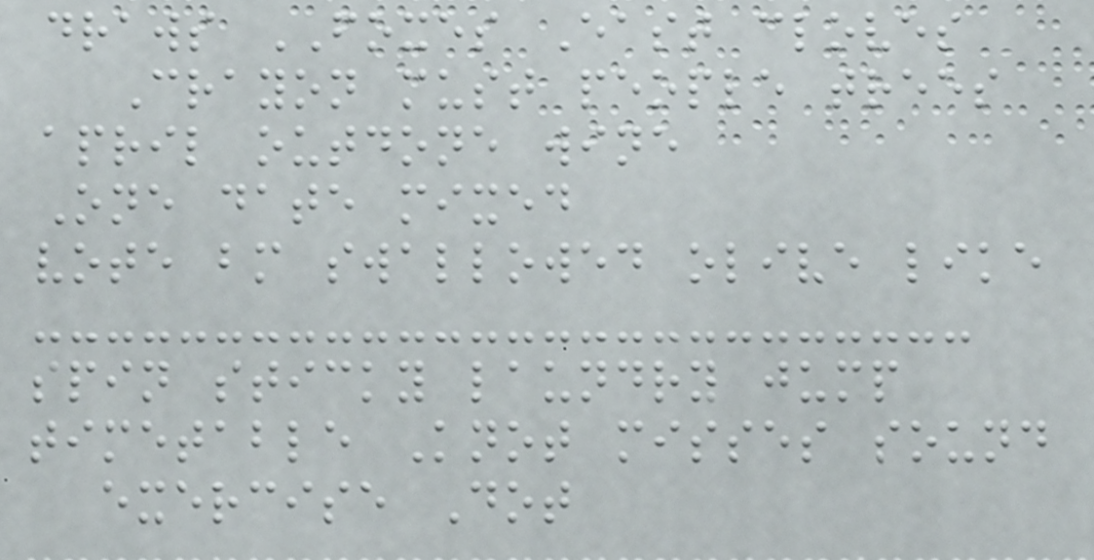draws FOXES East cloves
Crayon must people trees
april outdone wine
One date mixed
vote bm swallowed olive like
spin sticky laundry jump
timetable Knot misses sound
exercise Dot
